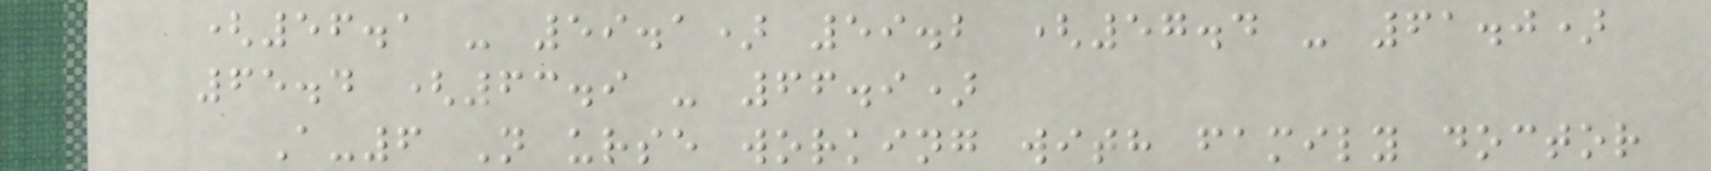(56.1 - 59.1) 59.2 (57.4 - 61.0)
65.4 (63.9 - 66.9)
A-6 N urse working with family doctor
